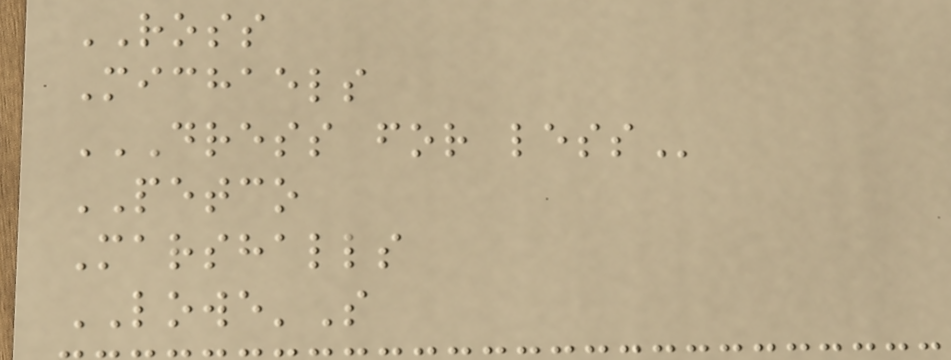ROSS
Michaels
DRESS FOR LESS
PETCO
Marshalls
LOWE'S
